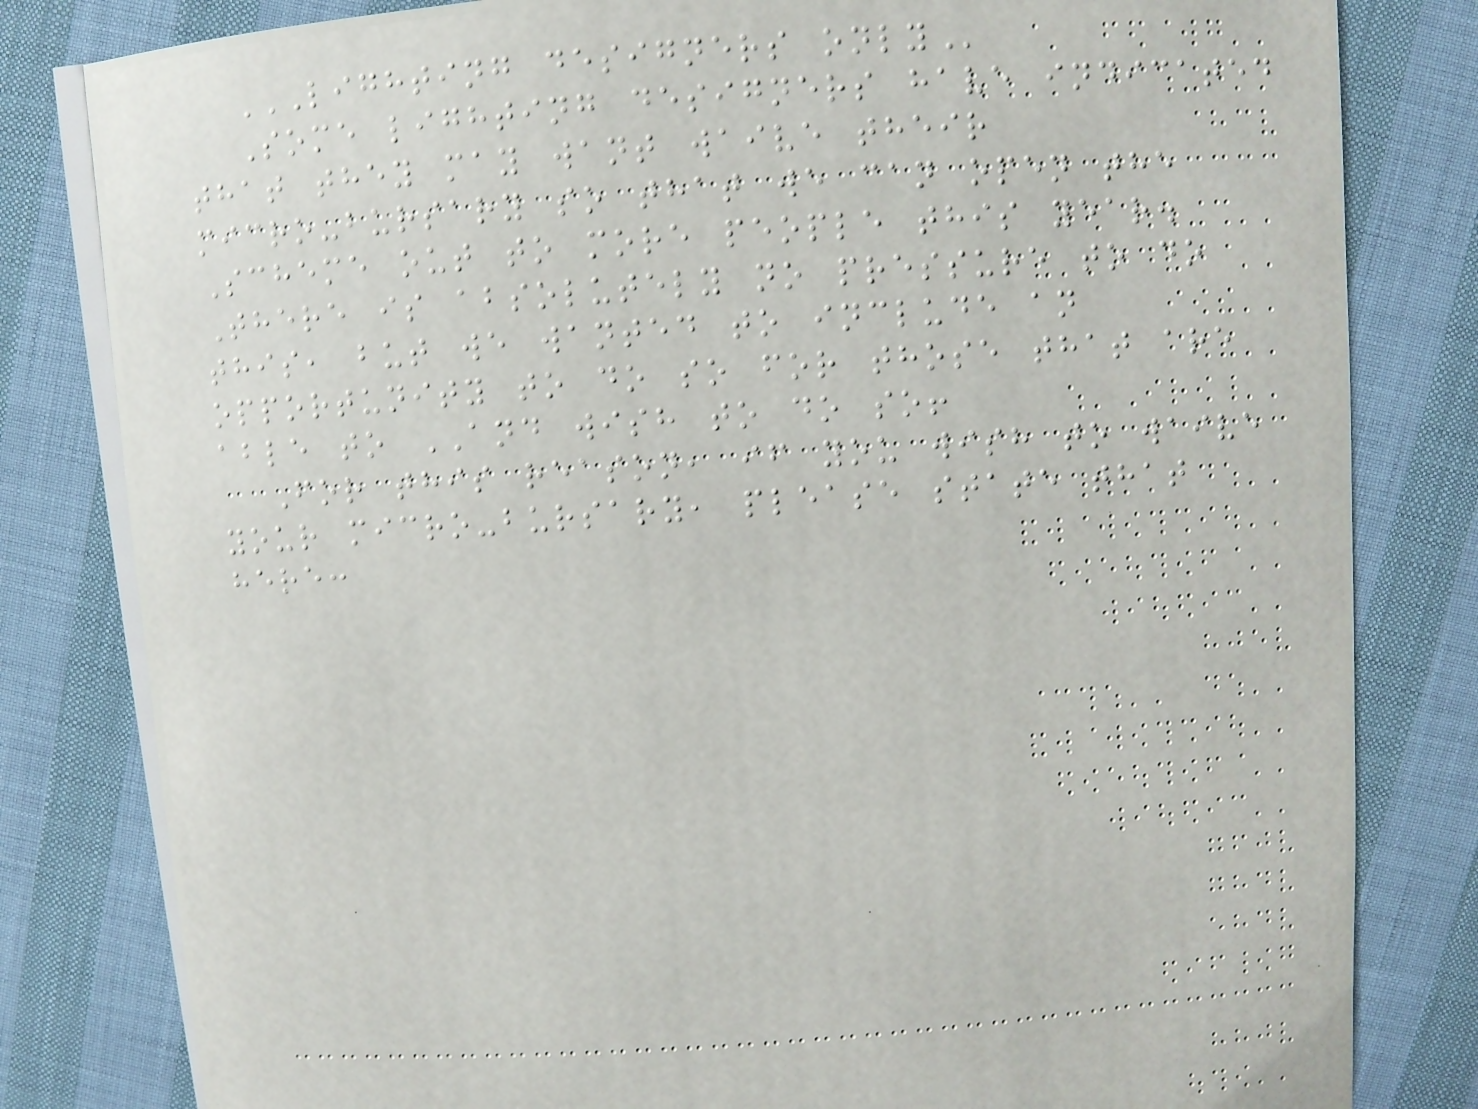LIGHTING DESIGNERS ONLY
Some lighting designers have indicated
that they may want waive their
micro-bursary so that we can open the
Scheme out to more people this year.
There is absolutely no pressure to do
this, but we wanted to include an
opportunity to do so for those that are
able to AND wish to do so!
For this reason, if you wish to waive
your micro-bursary, please state that
here:
